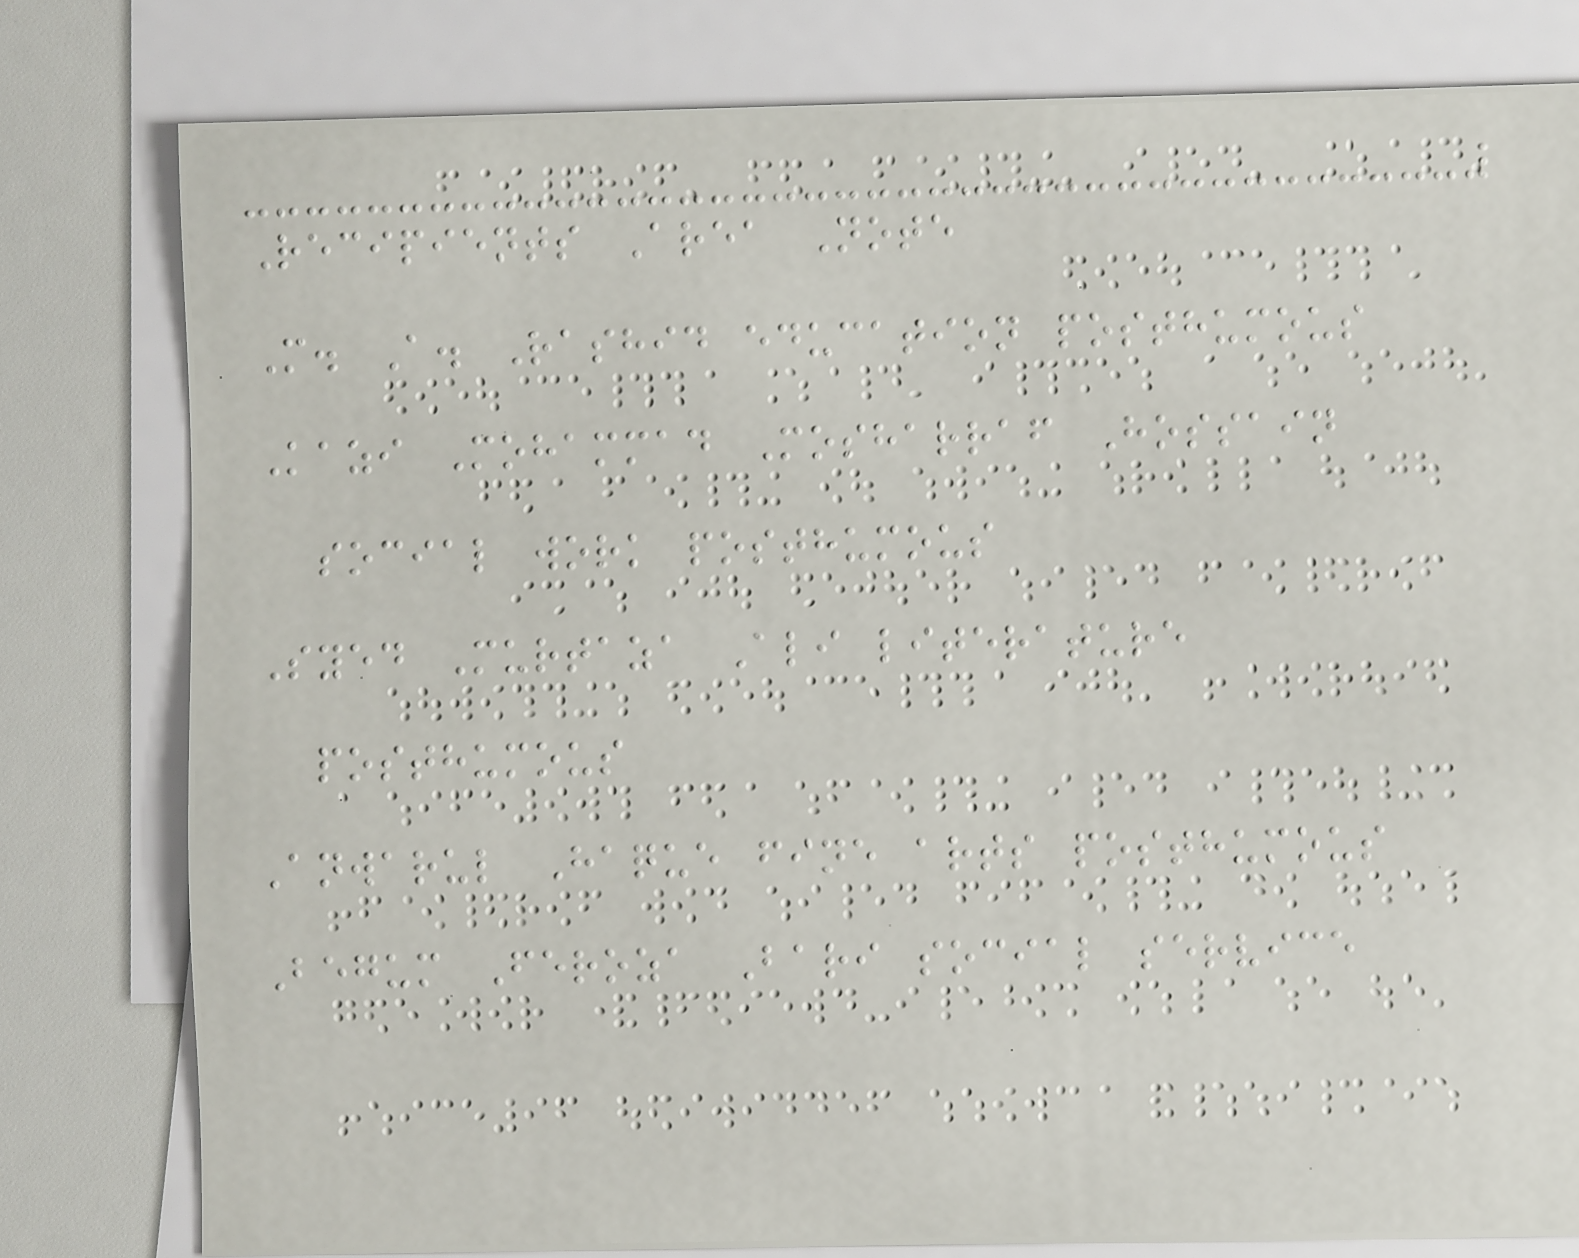Recipients Area Note
M. A. Rashid education posthumous
Kazi Mohammad Mosharraf Hossain
social work posthumous
Syed Murtaza Ali literature
posthumous
Anwarul Haque fine arts posthumous
Begum Feroza Bari social service
